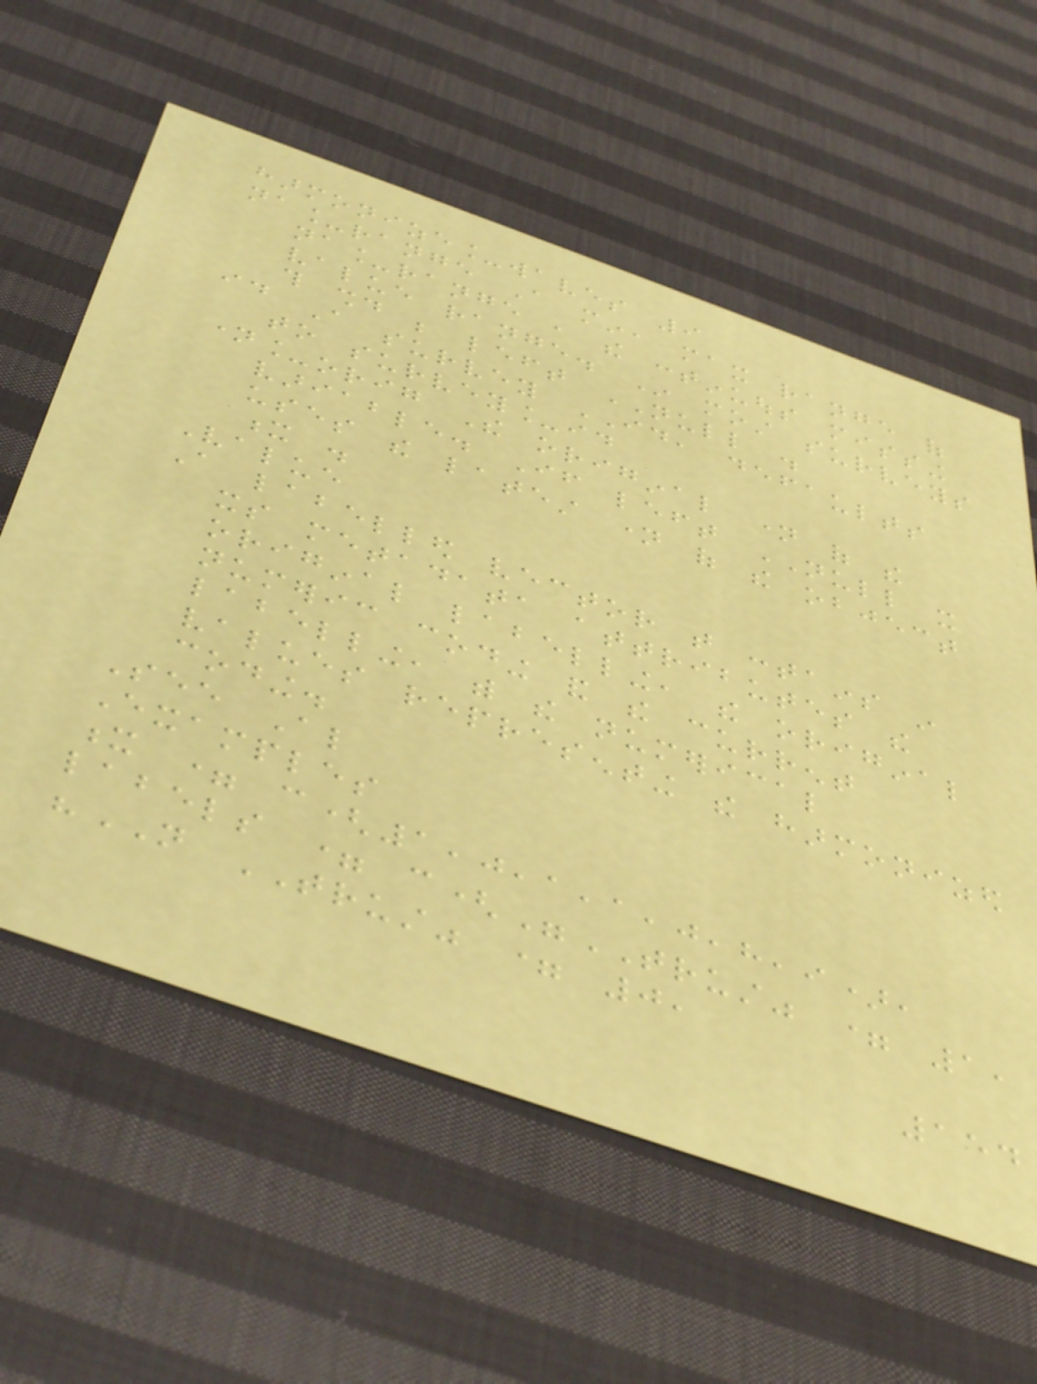harmonize_waves 9
na_range A min, max range of
na_range , the continuous missing
value range. In most surveys
this should be left NULL .
id A survey ID, defaults
to survey_id
name_orig The original name of the
variable. If left NULL it
uses the latest name of the object
x .
Value
A labelled vector that contains in
its metadata attributes the
original labelling, the original
numeric coding and the current
labelling, with the numerical
values representing the harmonized
coding.
See Also
Examples
x = c(1,0,1,1,0,8,9),
labels = c("TRUST" = 1,
"NOT TRUST" = 0,
154
